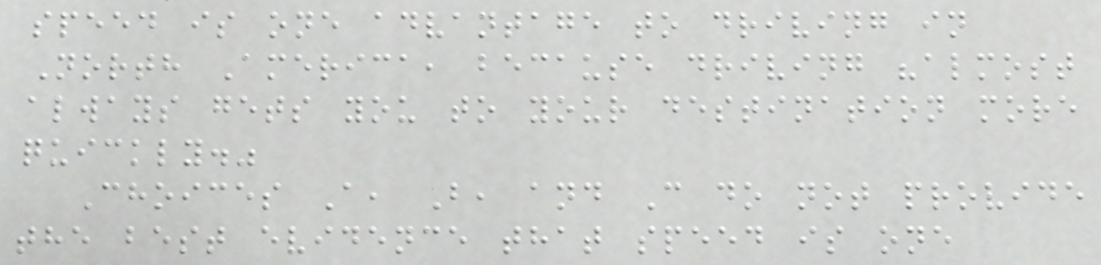speed is one advantage to driving in
North America, because driving "almost
always gets you to your destination more
quickly."
Choices A, B, and C do not provide
the best evidence that speed is one
